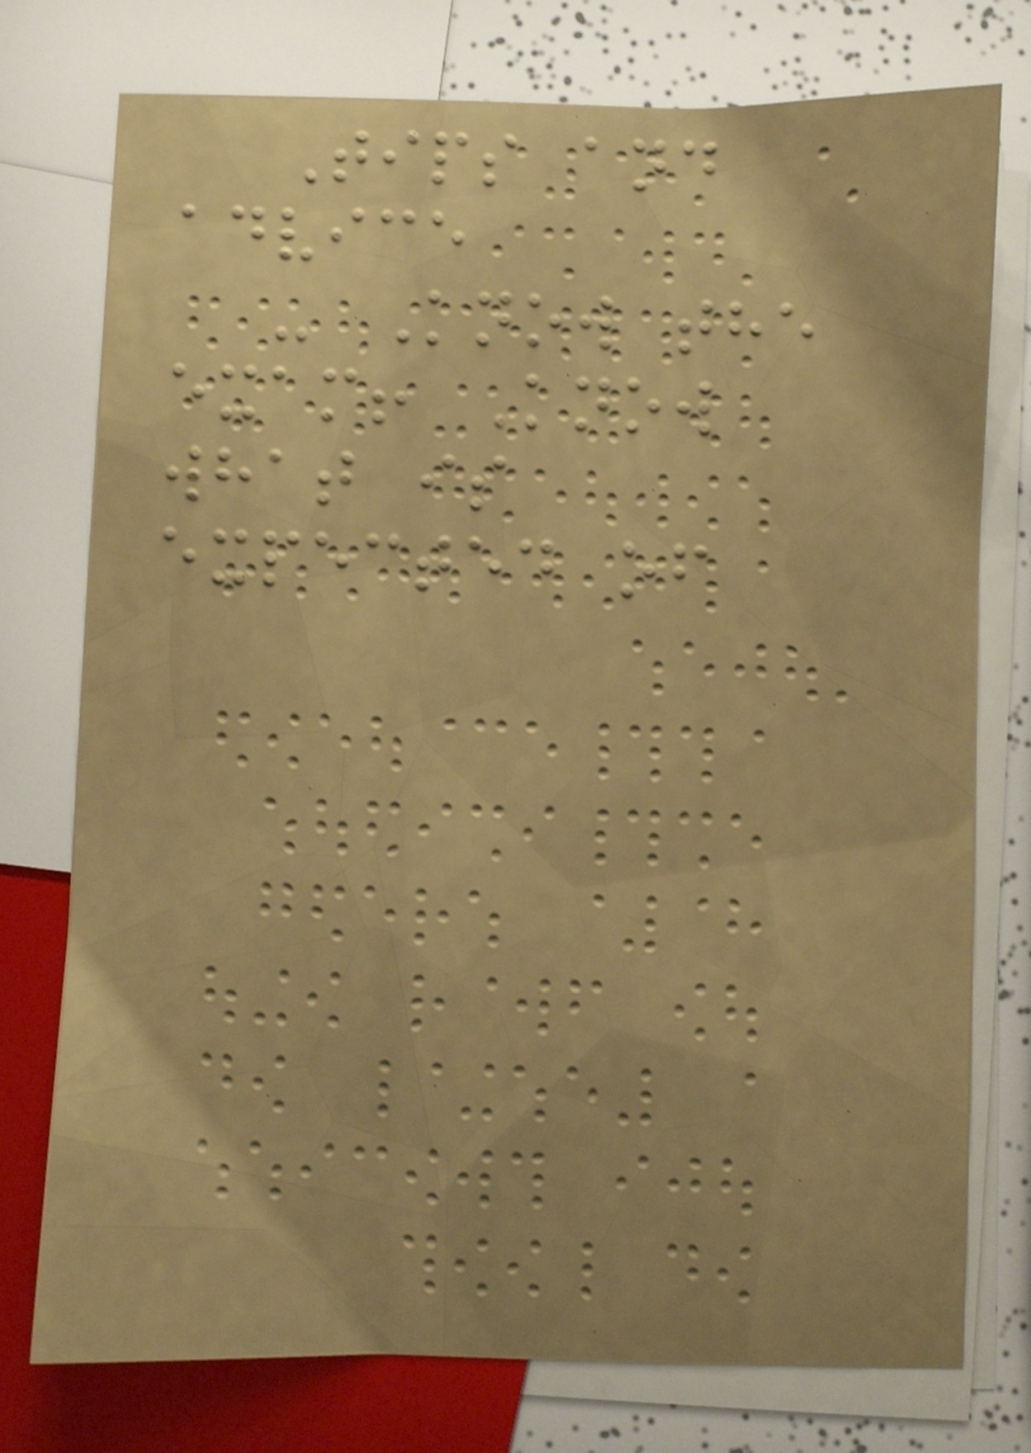Tips and
advice
- Know the
exam! Know
what is
expected of
